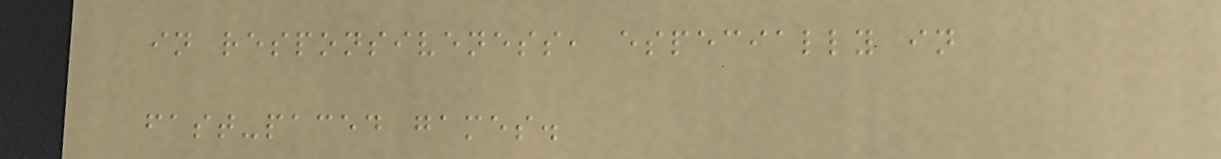in responsiveness, especially in
fast-paced games.
